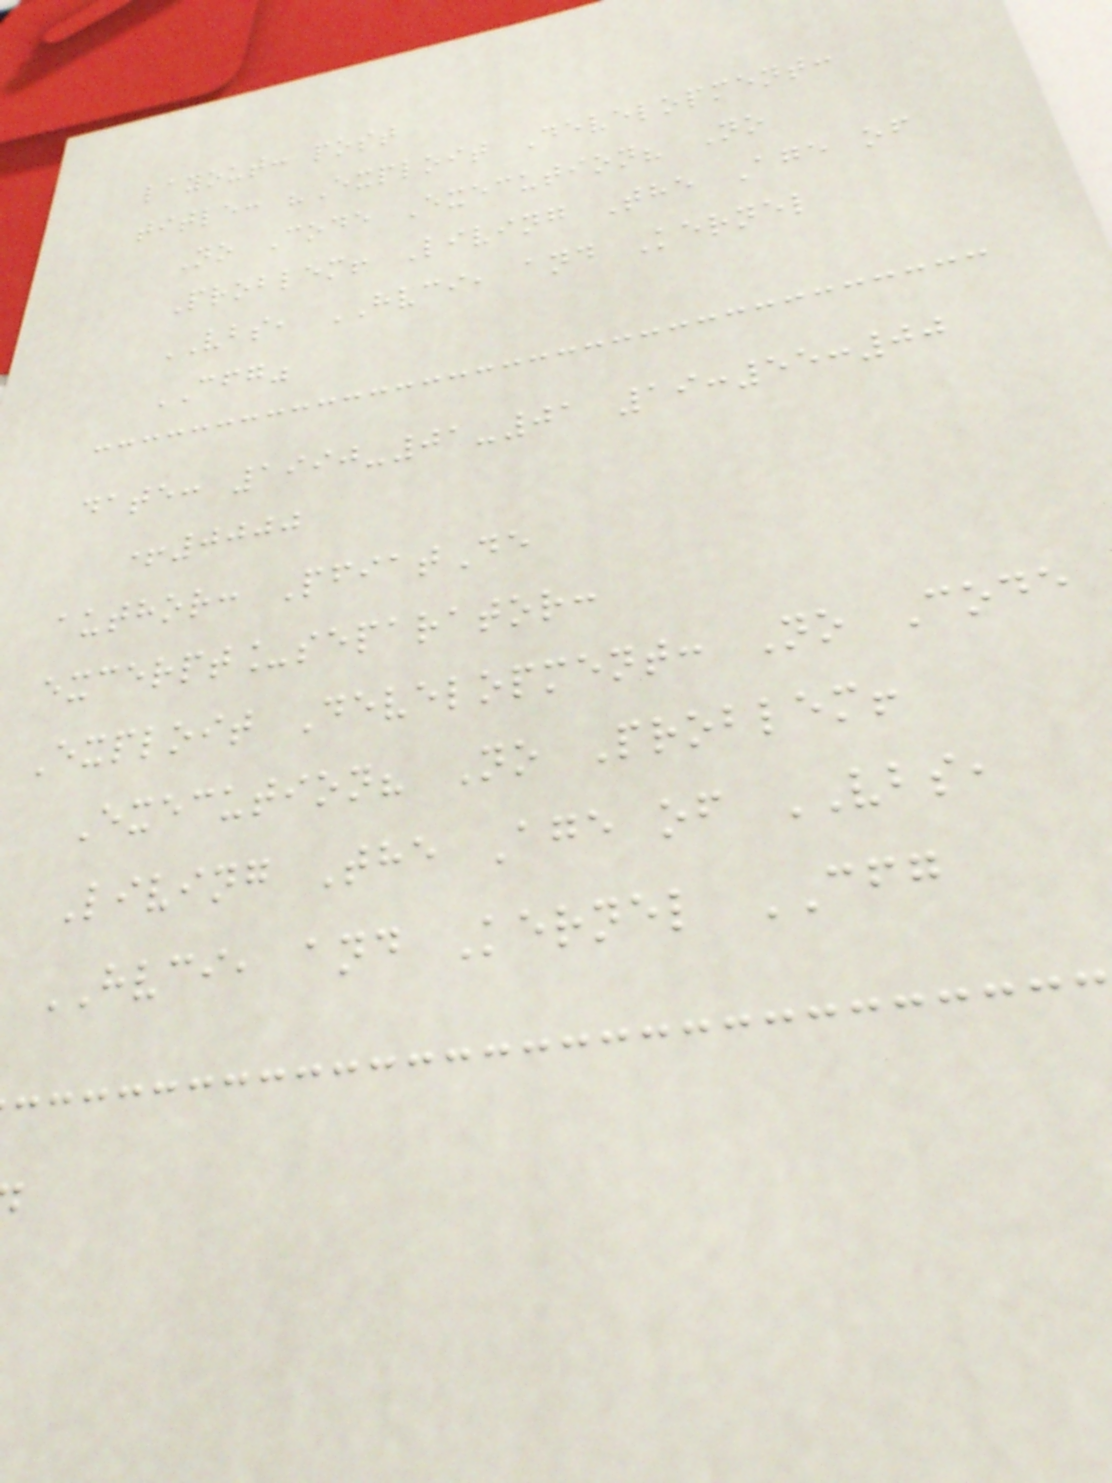layout: post
title: "Exploit Development:
No Code Execution? No
Problem! Living The Age of
VBS, HVCI, and Kernel
CFG"
date: 1990-01-01 19:55:00
+0000
author: PfiatDe
excerpt_separator:
Exploit Development: No Code
Execution? No Problem!
Living The Age of VBS,
HVCI, and Kernel CFG
